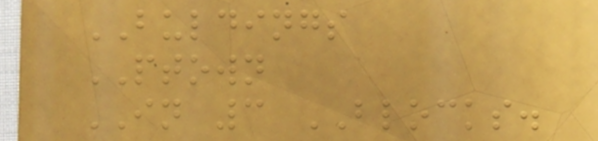BULDINGS
PTOWN
IN 3 BLOCKS.
